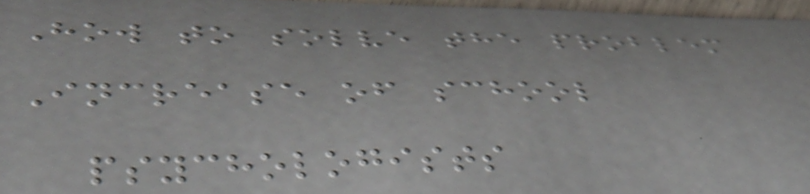How to solve the problem
Increase of school
psychologists
